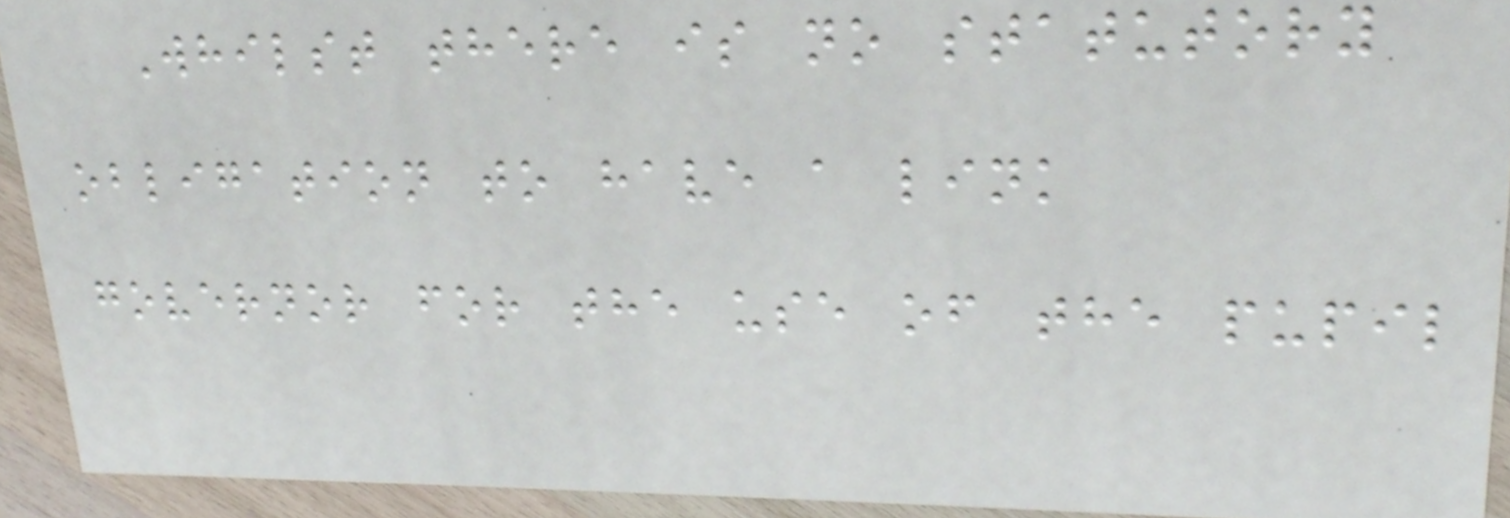Whilst there is no statutory
obligation to have a link
governor for the use of the pupil
